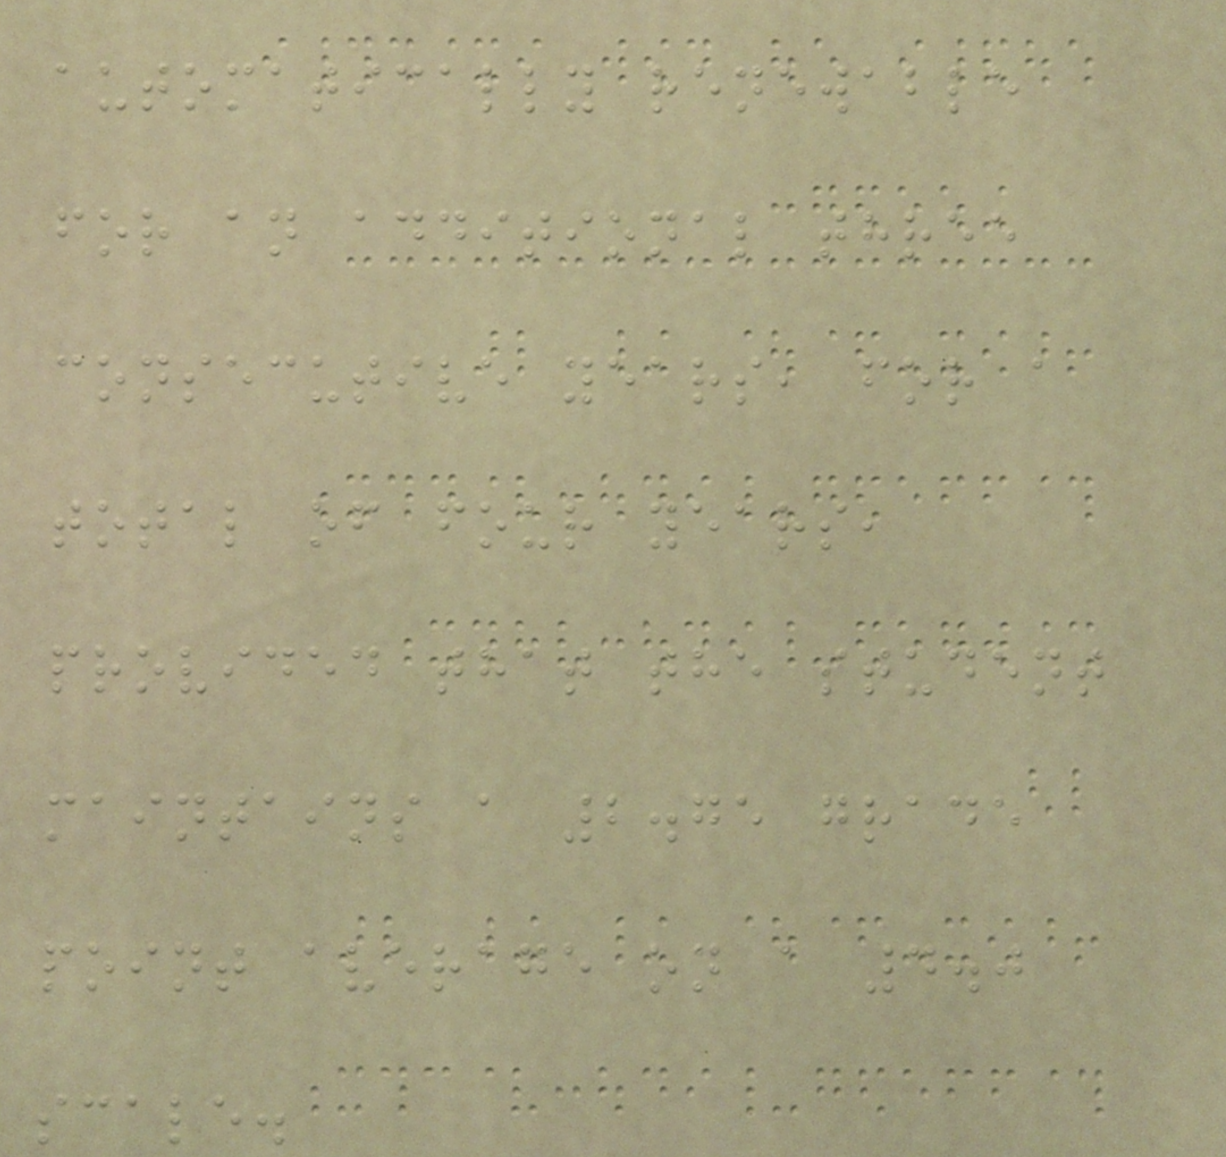automatically renewable
for an additional three
consecutive years, for a
total of four years,
provided that the student
maintains a 2.75 grade
point average on a 4.0
scale.
